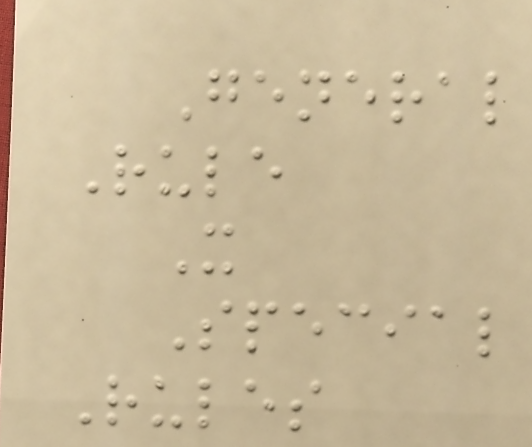General
Rule
X
Special
Rules
